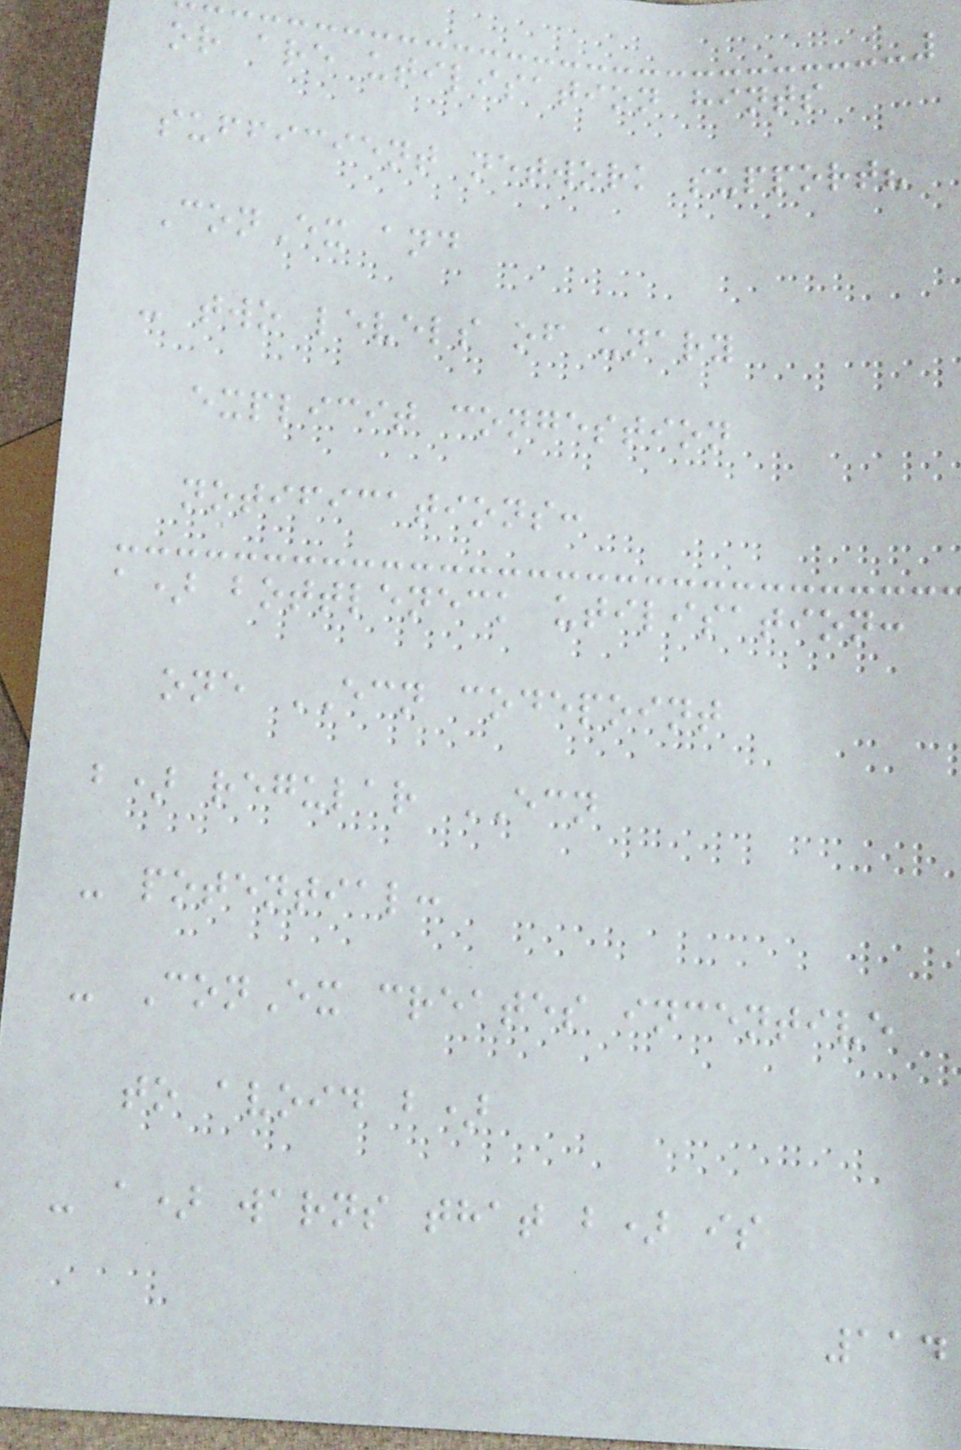or are utilisation hints
sufficient network support?
ConEx and
- two levels of unary
explicit congestion
notifications:
a) bottleneck utilisation:
one ECN codepoint
b) regular ECN
- potential:
- ConEx creates incentive
to avoid b)
- a) warns that b) is
114
